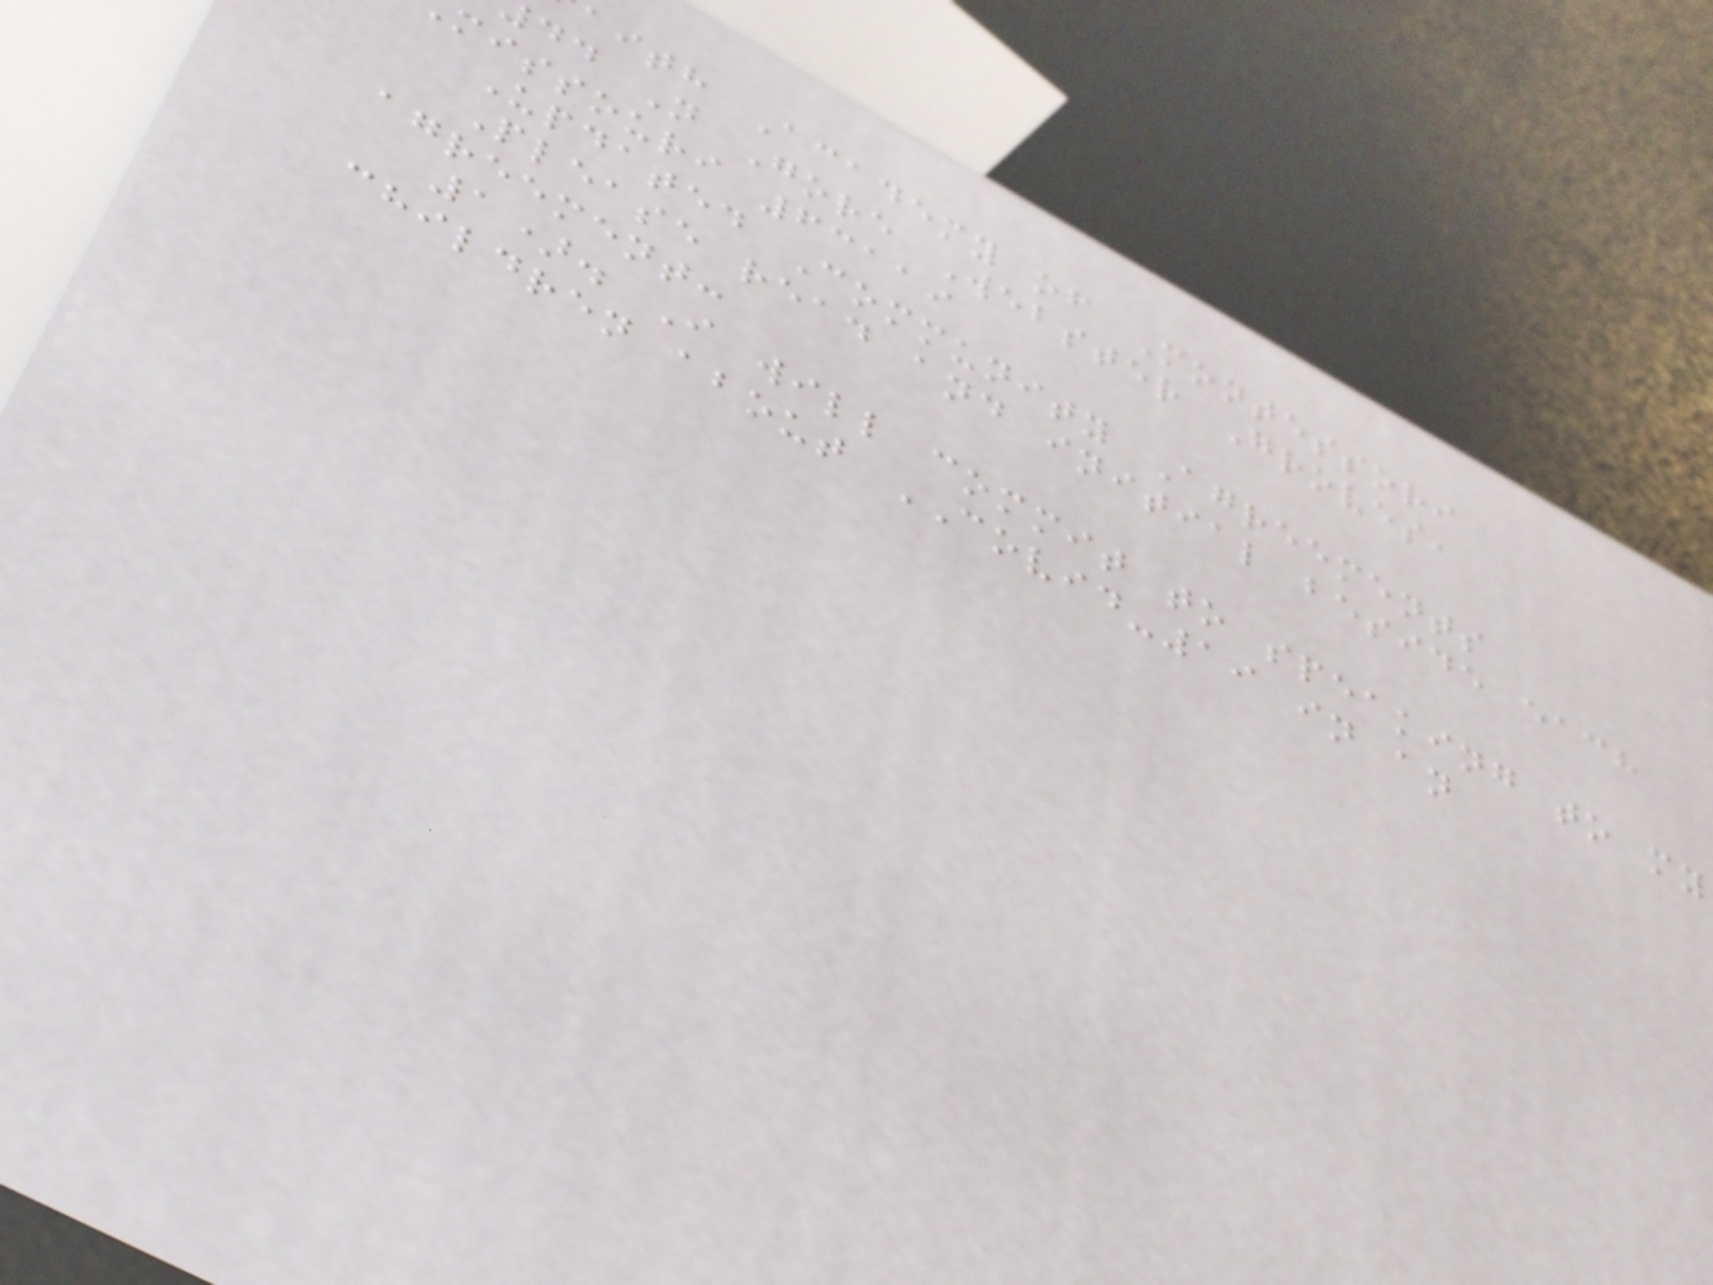aith Academy of Montessori
dd N Gore Webster Groves,
missouri 63119
Updated Community Agreements
Please read and initial beside each
agreement:
1). I will commit to speaking to my
children about COVID-19 in an
